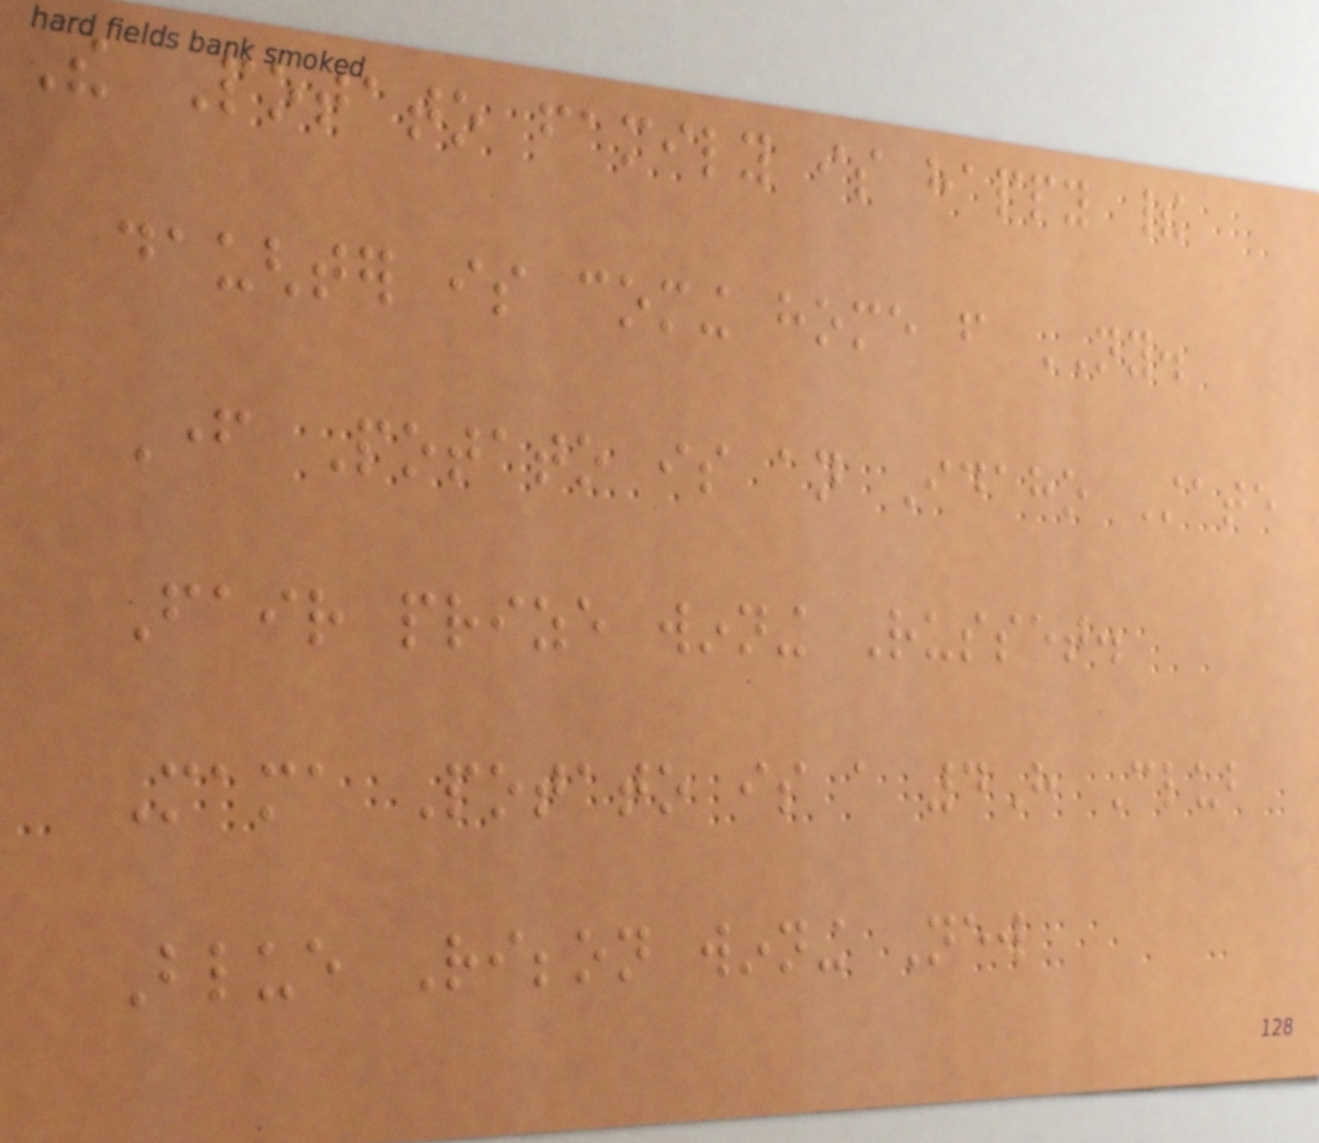The Potato family is happy their
daughter is coming home from NY.
Father Potato is an Idaho State
Fair prize winning Russet.
Mama Potato is a 4H Club
Blue Ribbon winning New
